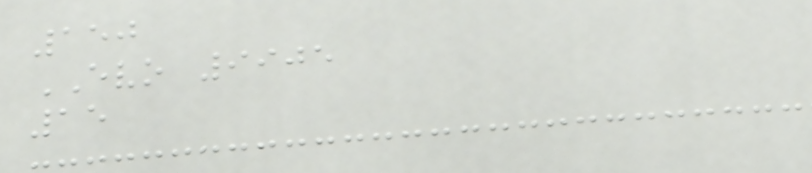150
EVO 9905
15
